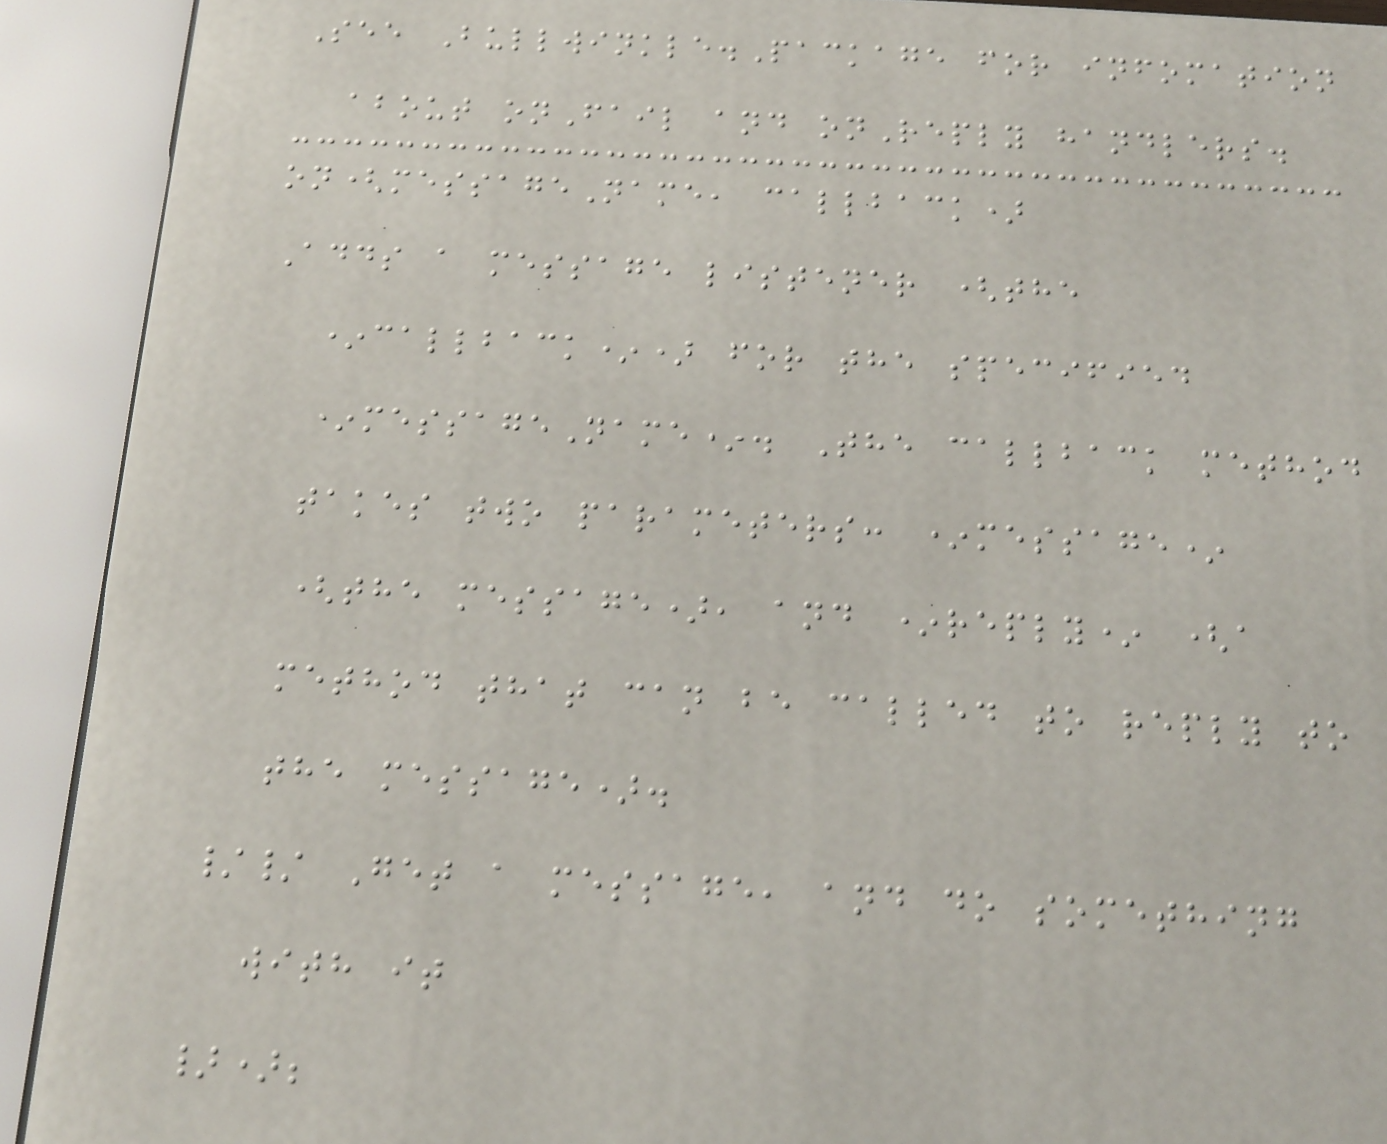See Bullwinkle.Package for infomation
about onFail and onReply handlers.
on(messageName, callback)
Adds a message listener (the
*callback*) for the specified
*messageName*. The callback method
takes two parameters: *message*
(the message), and *reply* (a
method that can be called to reply to
the message).
// Get a message, and do something
with it
});
